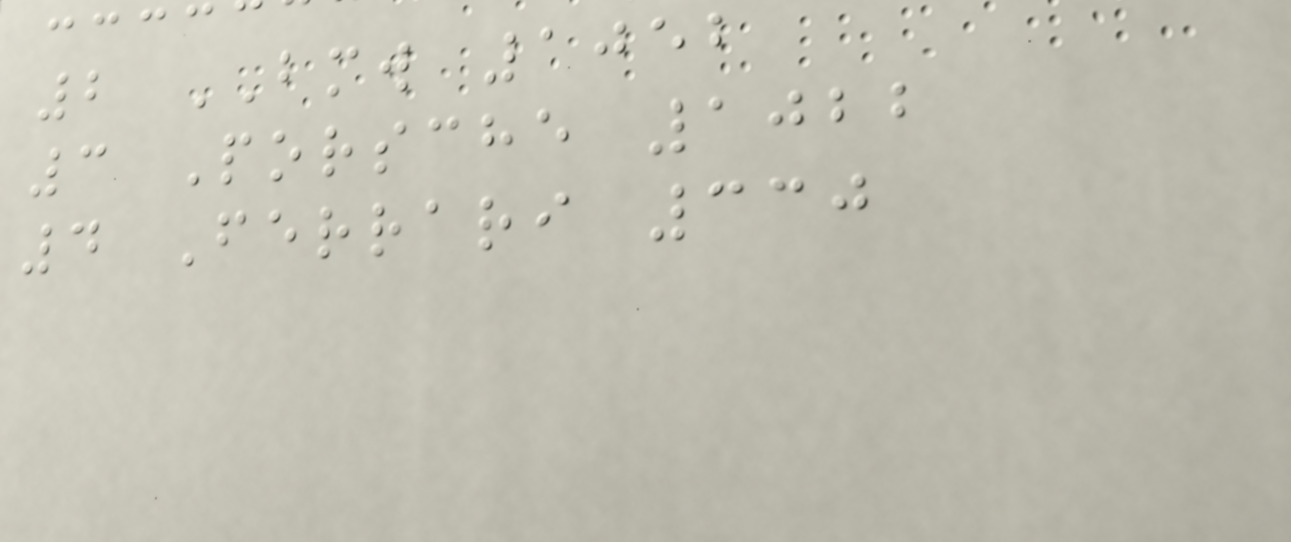2 BMW 1052
3 Porsche 1022
4 Ferrari 330
